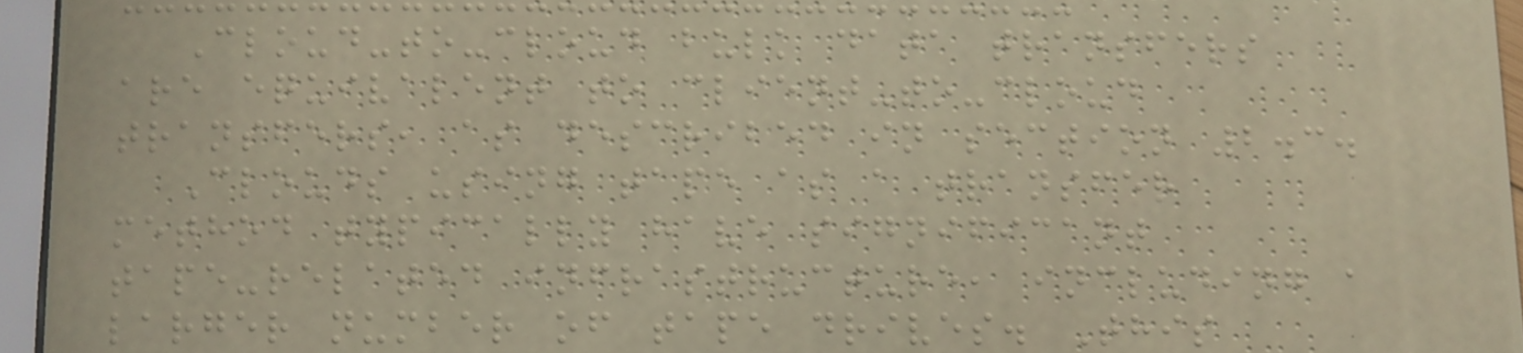Cloud-to-cloud bulk data transfers
are equivalent to client-to-cloud
transfers, as described in section 2.3.
Clouds using tape as a transfer
method typically have significant
tape-related infrastructure, including a
larger number of tape drives. This
